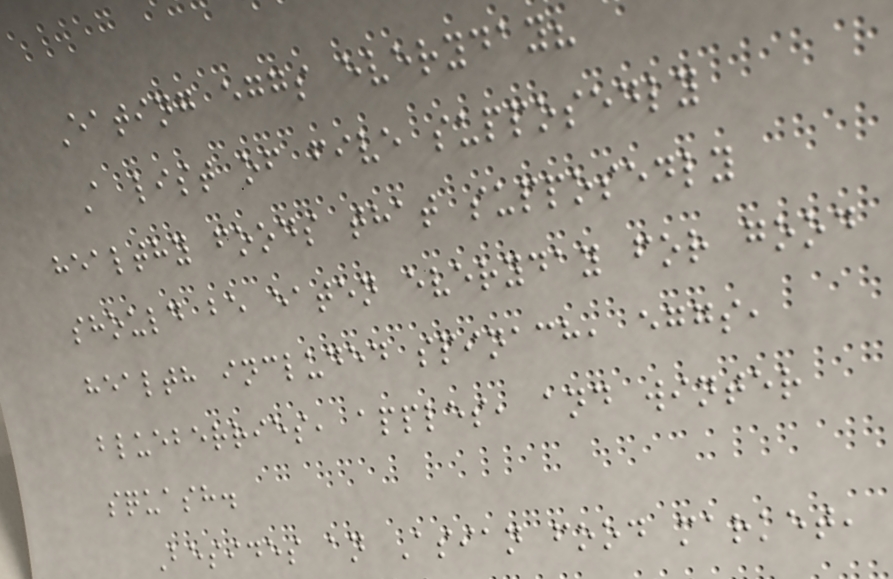Eating eggs everyday?
A list of five supposedly
healthy foods that supposedly
should be eaten everyday for good
health included spinach, eggs,
blueberries, apples, and winter
squash.
Besides an Asian food market,
